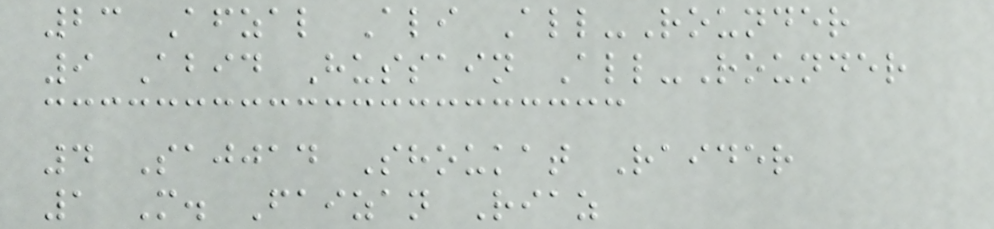23 Afzal Ali All-Rounder
9 Abid Hussain All-Rounder
4 Sajjad Shoukat Raider
1 M. Faizan Riaz
